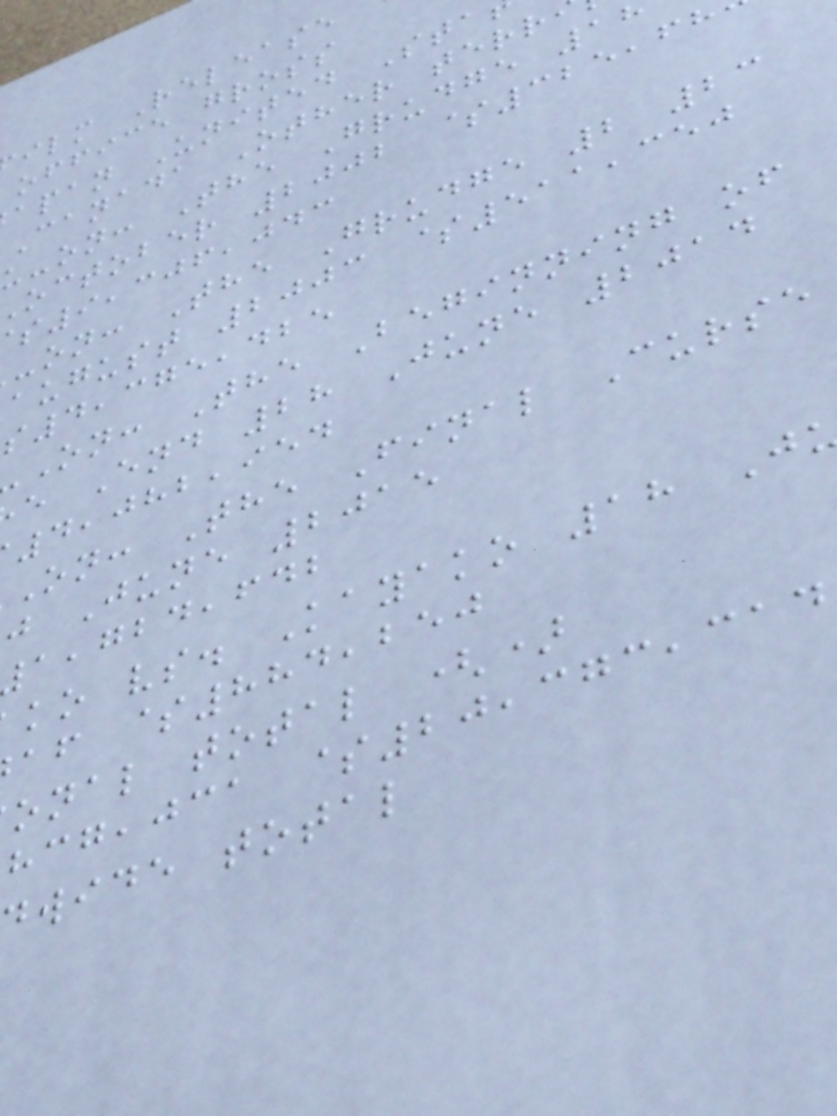ilm Release
office gross
apan United Sta
Canada Other terr
u-on: The Grudge 1
october 2002 $325,68
9,306,043
-on: The Grudge 2 23
august 2003 $511,350
4,375,425
On: The Beginning of
e End 28 June 2014
4,082,954
On: The Final Curse
j June 2015
,fdb
ko vs. Kayako 18 J
af $884,250
onal total ()
,jca $20,373,314
wide total
